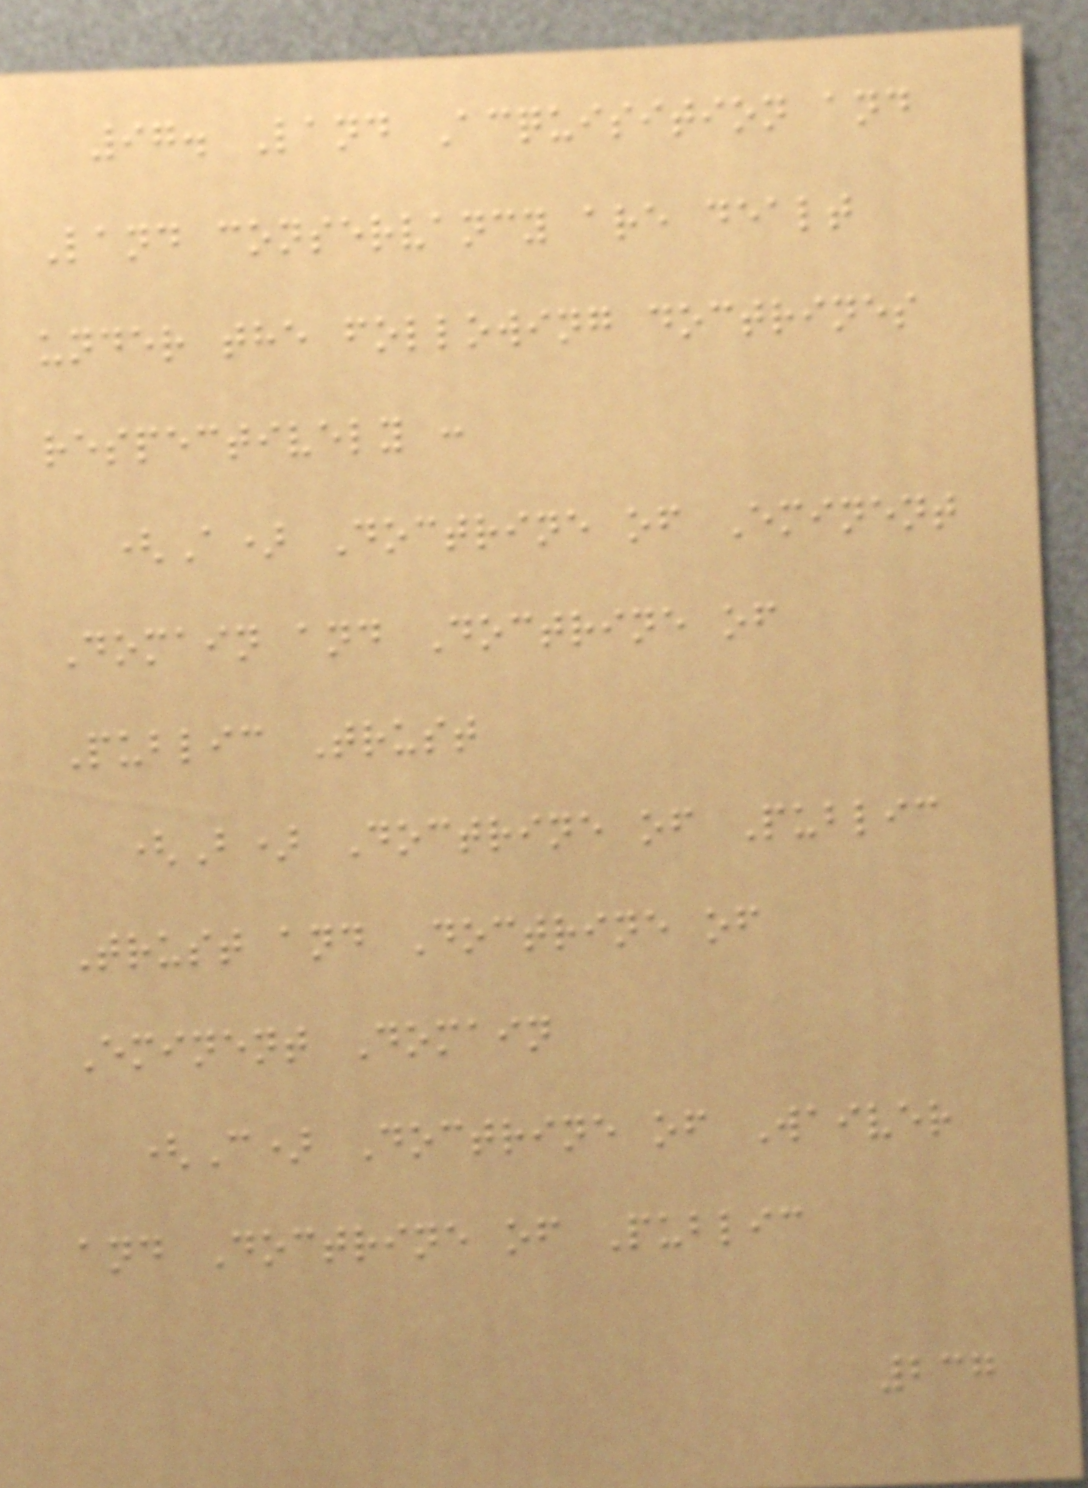97. Land Acquisition and
Land conservancy are dealt
under the following doctrines
respectively :
(A) Doctrine of Eminent
Domain and Doctrine of
Public Trust
(B) Doctrine of Public
Trust and Doctrine of
Eminent Domain
(C) Doctrine of Waiver
and Doctrine of Public
237
